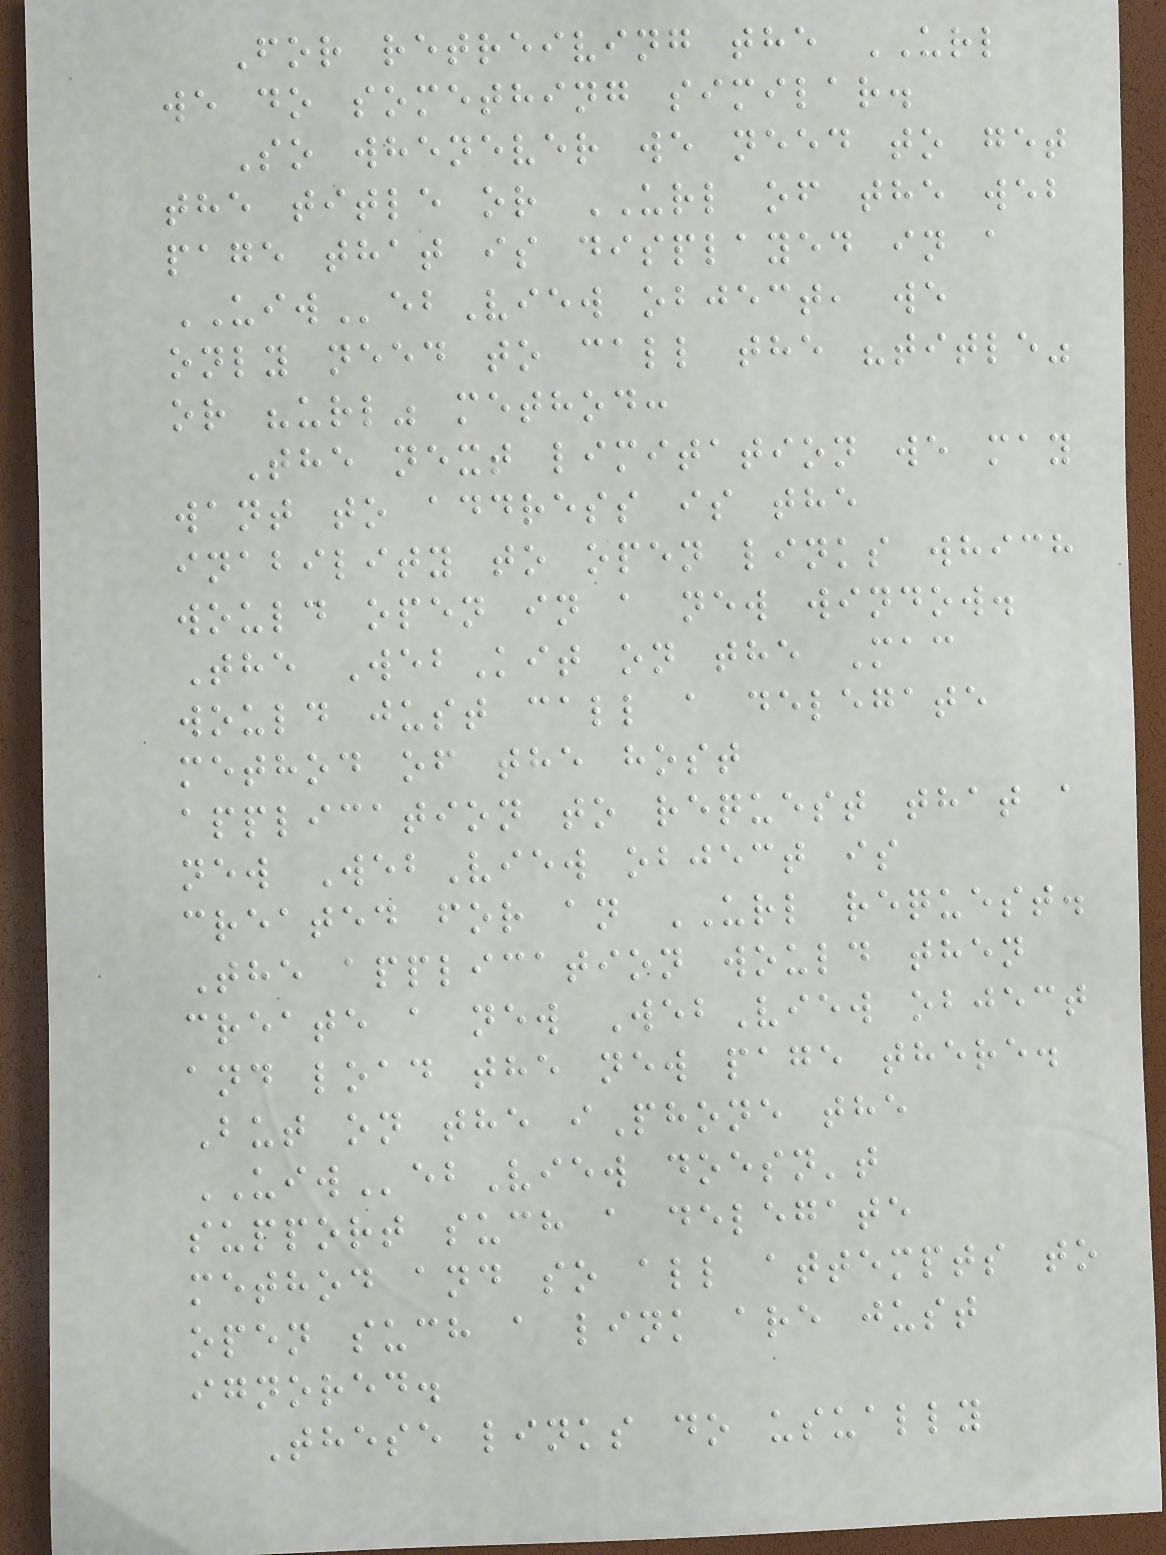For retreiving the URL
we do something similar.
So whenever we need to get
the title or URL of the web
page that is displayed in a
UIWebView object, we
only need to call the "title"
or "url" method:
The next limitation we may
want to address is the
inability to open links which
would open in a new window.
The WebKit on the Mac
would just call a delegate
method of the host
application to request that a
new WebView object is
created for an URL request.
The application would then
create a new WebView object
and load the new page there.
But on the iPhone the
UIWebView doesn't
support such a delegate
method and so all attempts to
open such a link are just
ignored.
These links do usually
